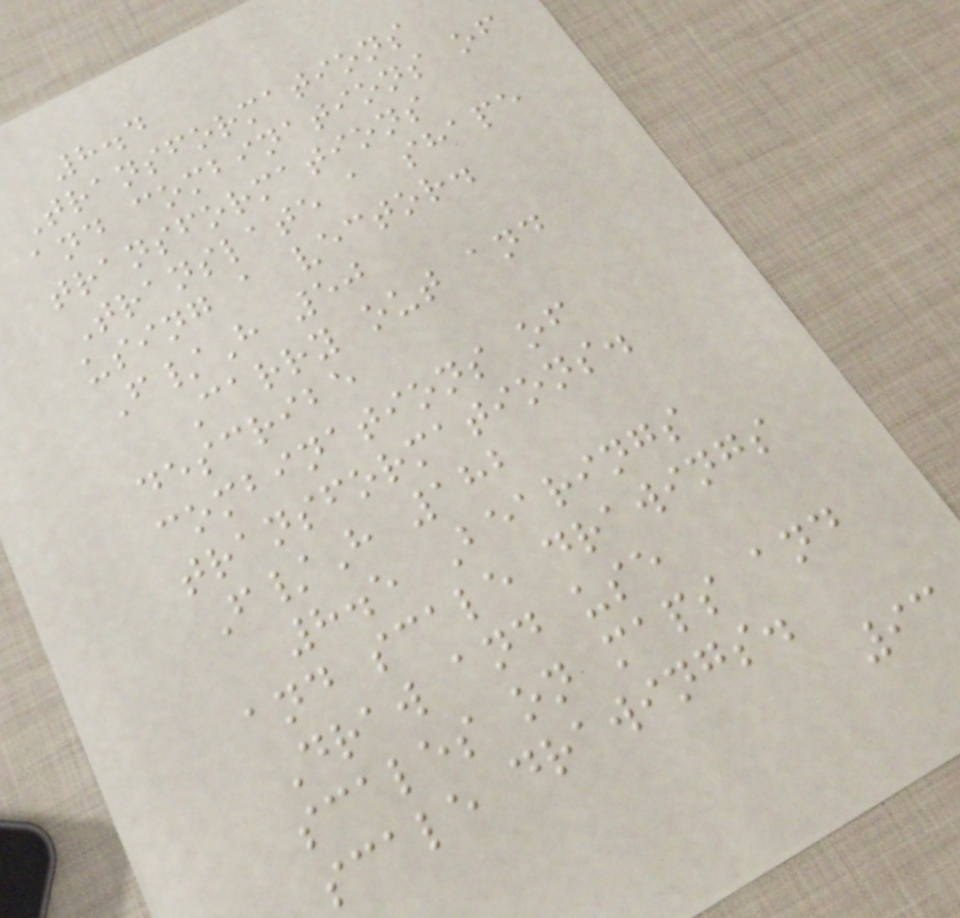8.4
Transformations
and combinations of
transformations
Translate a shape
using a vector.
F/H 50
Carry out and
describe
combinations of
transformations.
F/H 182
8.5 Bearings
and scale drawings
Draw and use
scales on maps and
scale drawings.
93
